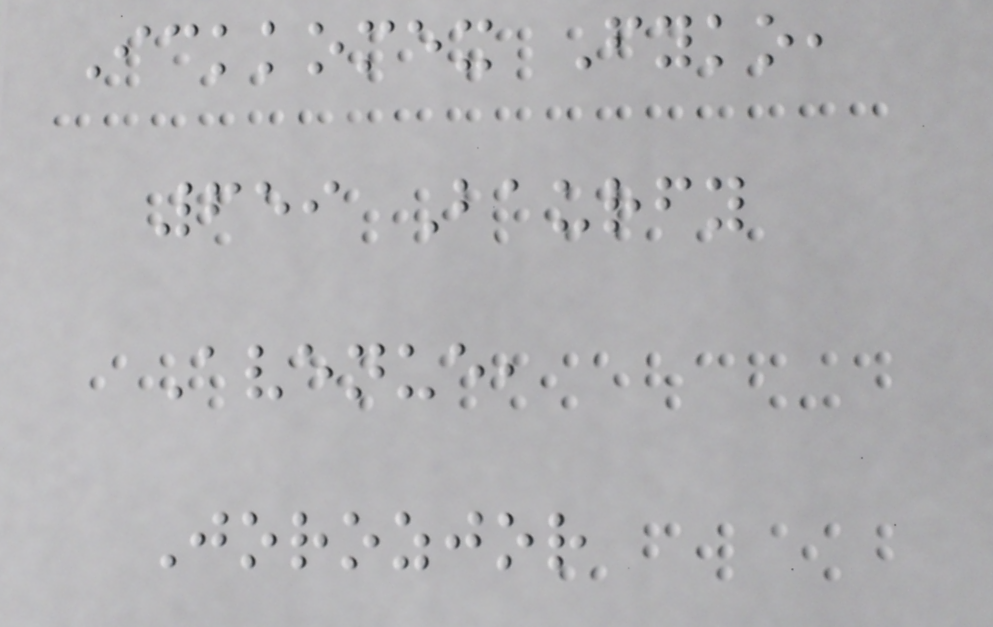Ickkomex Fyko,
659 Baurfy
Avenue,
Jorozjor
